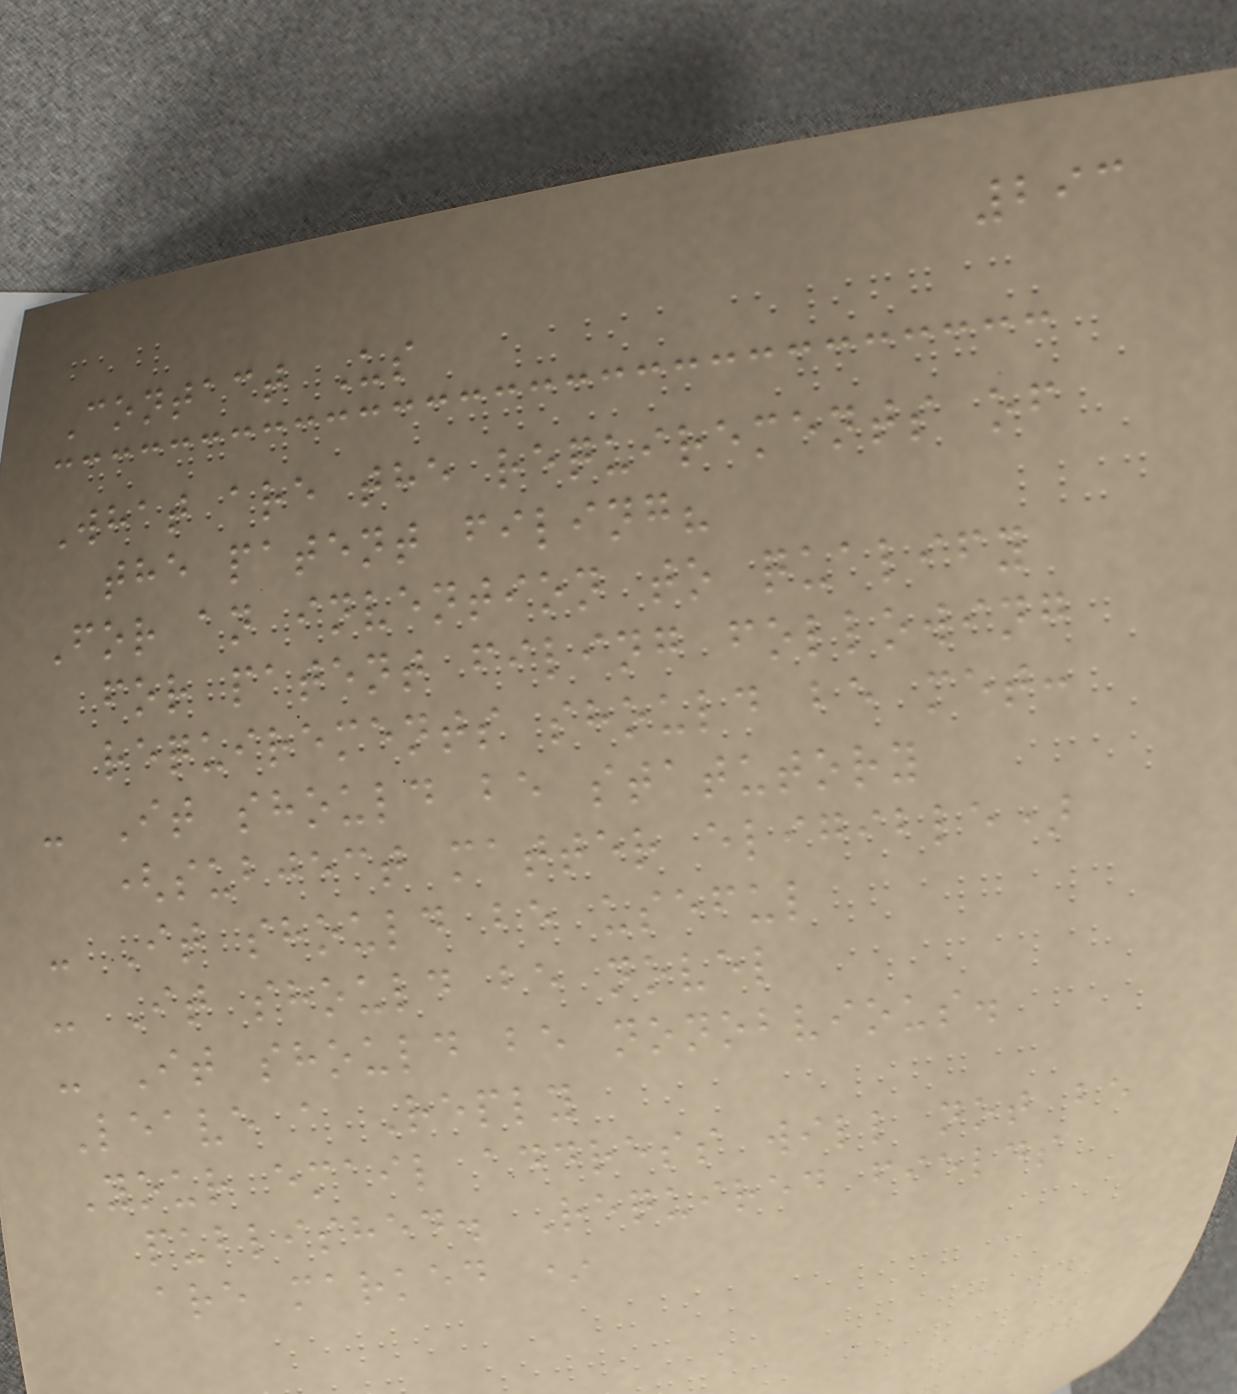293
Contact Us
What are the requirements of
the patent filing?
For an invention to qualify
for patent filing following
requirements should be met:
- It should be statutory
(subject matter eligible)
- It should be useful
- It should be novel
- It should be nonobvious.
Leave a Reply
Your email address will not be
published. Required fields
are marked *
